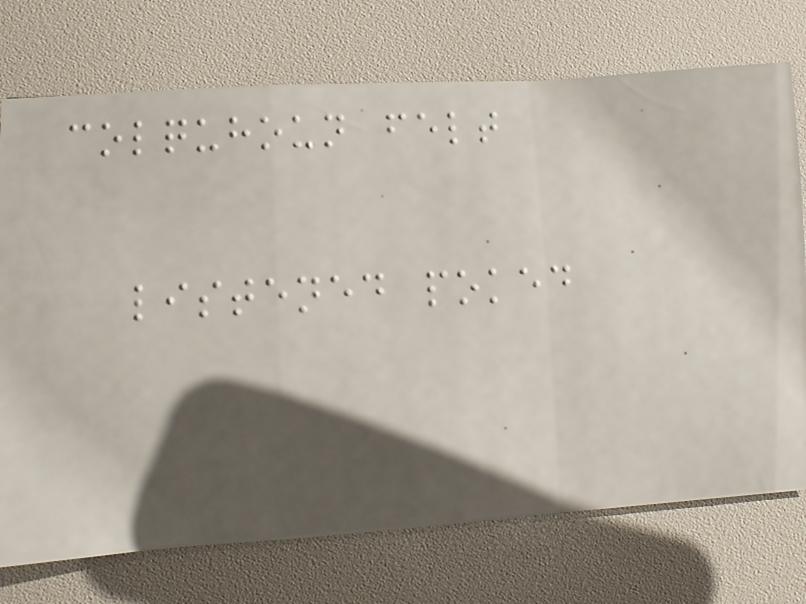colquhoun felt
listened poked
